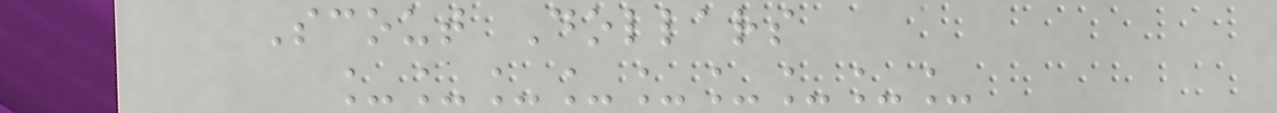Scout Dollars
_________
